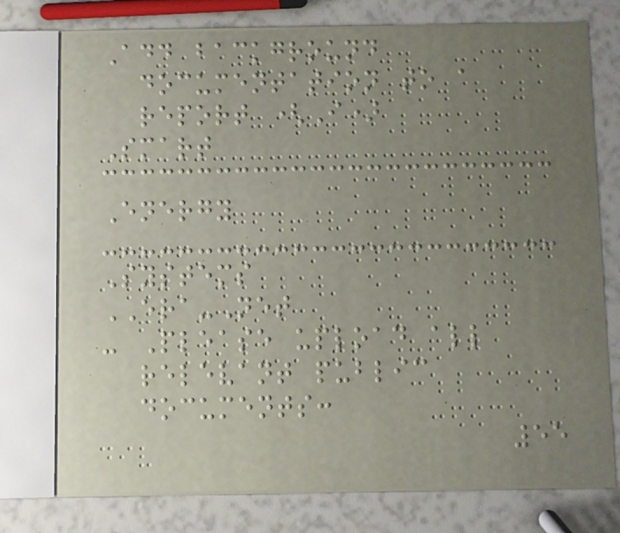Add background
documentation to a
report (I)
Smart
Energy
Systems
ERA-Net
- Please upload all
relevant public
documents:
55
